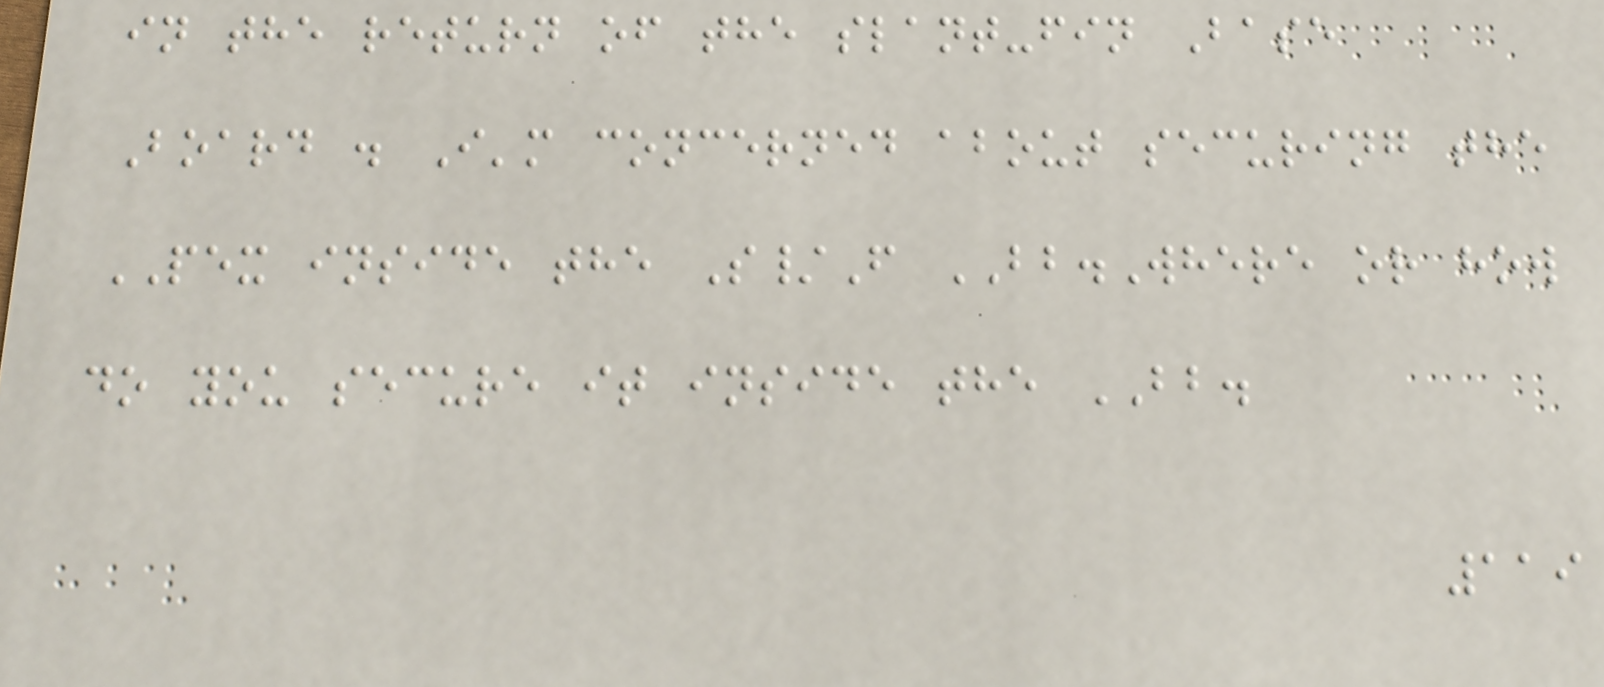in the return of the slant-fin Base
Board . I'm concerned about securing the
PEX inside the S/F BB.Where or how
do you secure it inside the BB.
119
